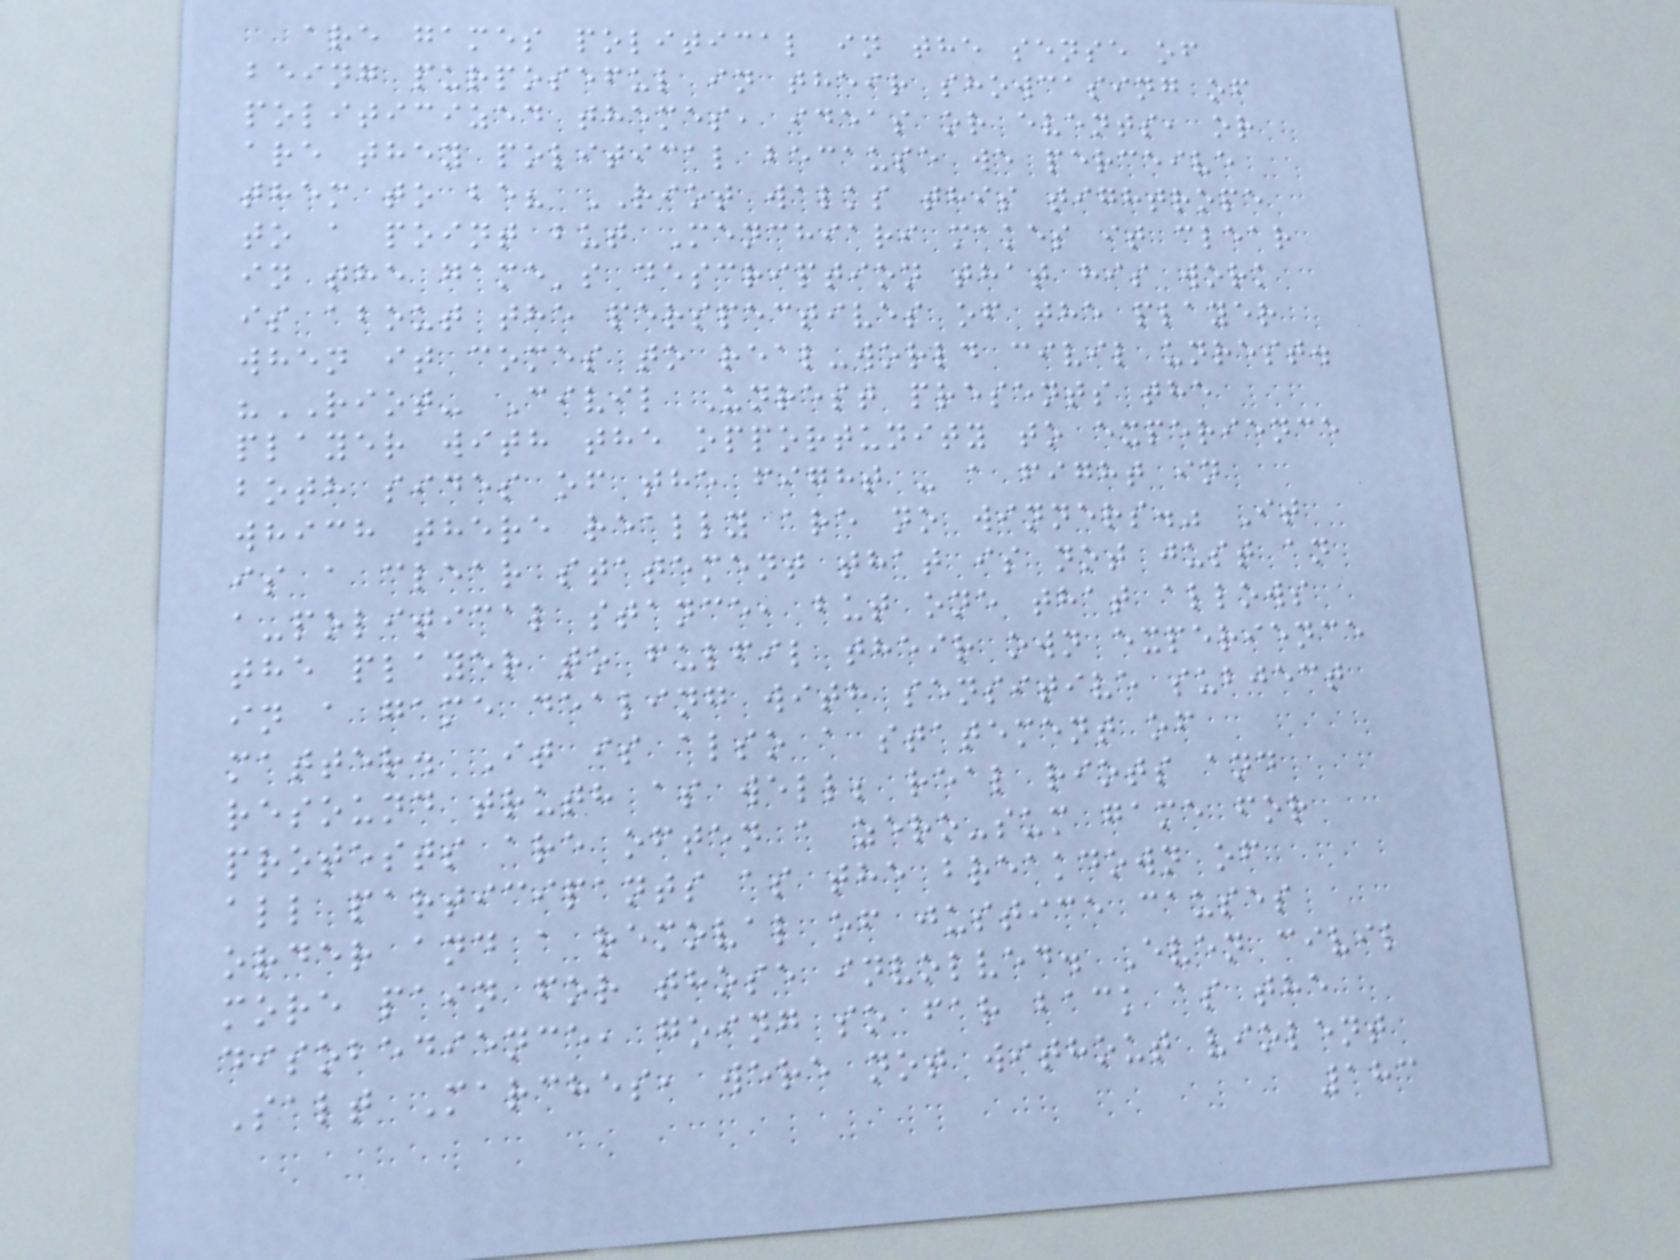are games political in the sense of
being purposeful in their showcasing of
politicized themes, ideas or events, or
are they political because we perceive
them to be? RIOT walks this tightrope
to a point but Menchiari makes it clear
in the game's description that his work
is about the perspectives of the player
when it comes to real-world civil unrest.
"RIOT- Civil Unrest presents the
player with the opportunity to experience
both sides of the fight - a fight in
which there really are no winners." It
is a clear statement that is not just an
a-political stance, but one that allows
the player to fulfil their own experience
in a game dealing with sensitive subject
matter. It is also a statement of
resound truth as well; real riots and
protests are often a zero-sum game for
all participants as the breakdown of
order and a removal of justice causes
more pain for those involved. Even civil
disobedience, going so far back as the
Salt Marches, were not without violent
183
